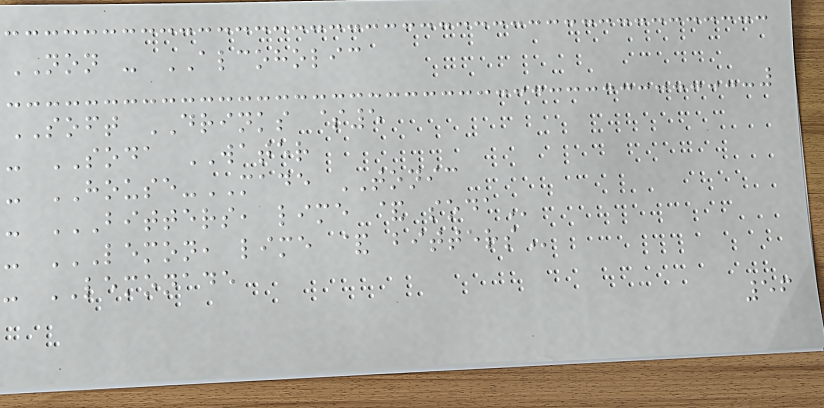NON - ALCOHOLIC
SOFT DRINKS $5
- SODA WATER
- HOUSE-MADE TONIC
- BITTERS, LIME & SODA
- LEMON, LIME & BITTERS
- LEMONADE
56
